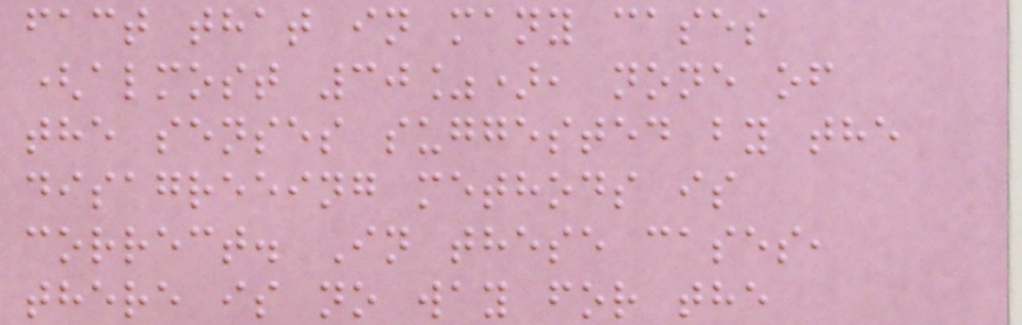fact that in many cases
(almost 30%), none of
the senses suggested by the
disagreeing methods is
correct. In these cases,
there is no way for the
